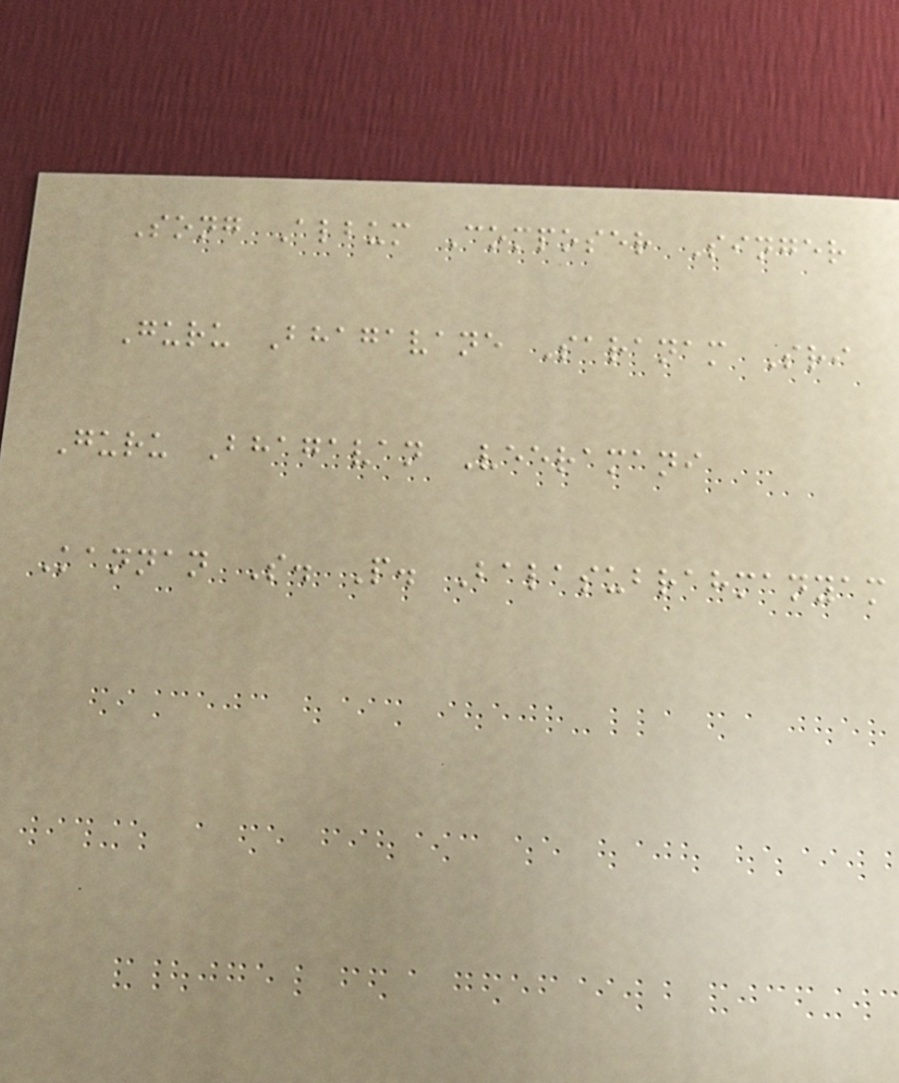Song Album Composer Singer
Guru Bhagavane Saranam Sri
Guru Bhagavan Veeramani
Kannan S. P. Balasubrahmanyam
